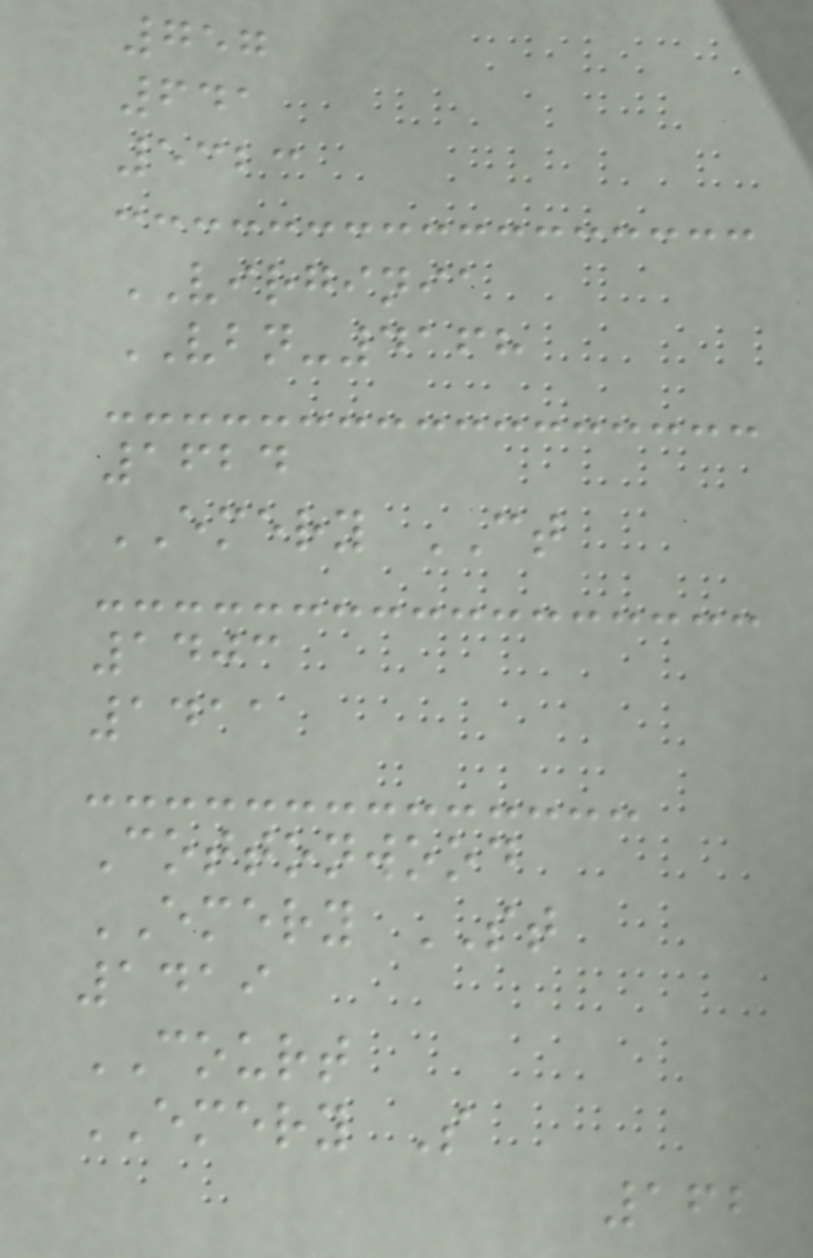757
641
5323
VIRGINIA
VBN-4168
1624
EMERY CT
1403
1411
Cottonwood
EMERY ST
1419
COURT
EMERY S
162
